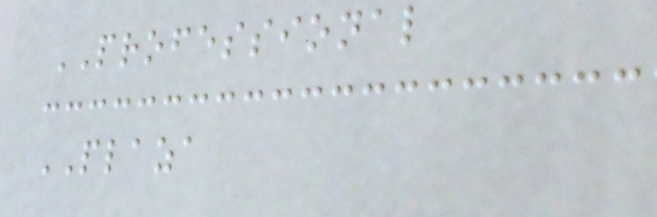PROFESSIONAL
PLAZA
